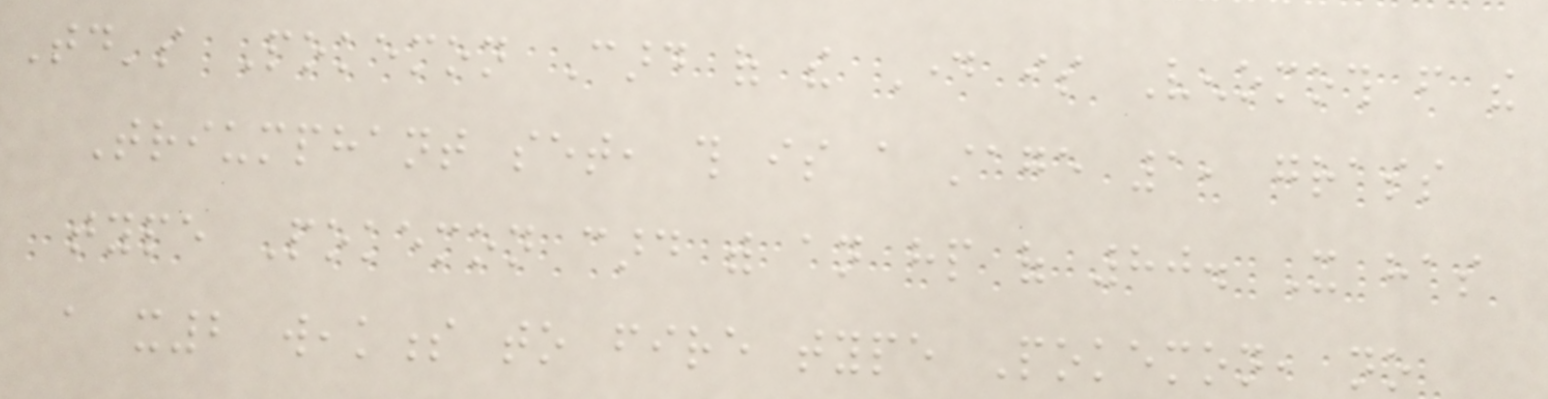Today's Pokemon Card of the Day is Venomoth from the
Triumphant set, this is a stage 1, grass
type Pokemon card with an hp of 80. It has
a x2 weakness to fire type Pokemon, no
